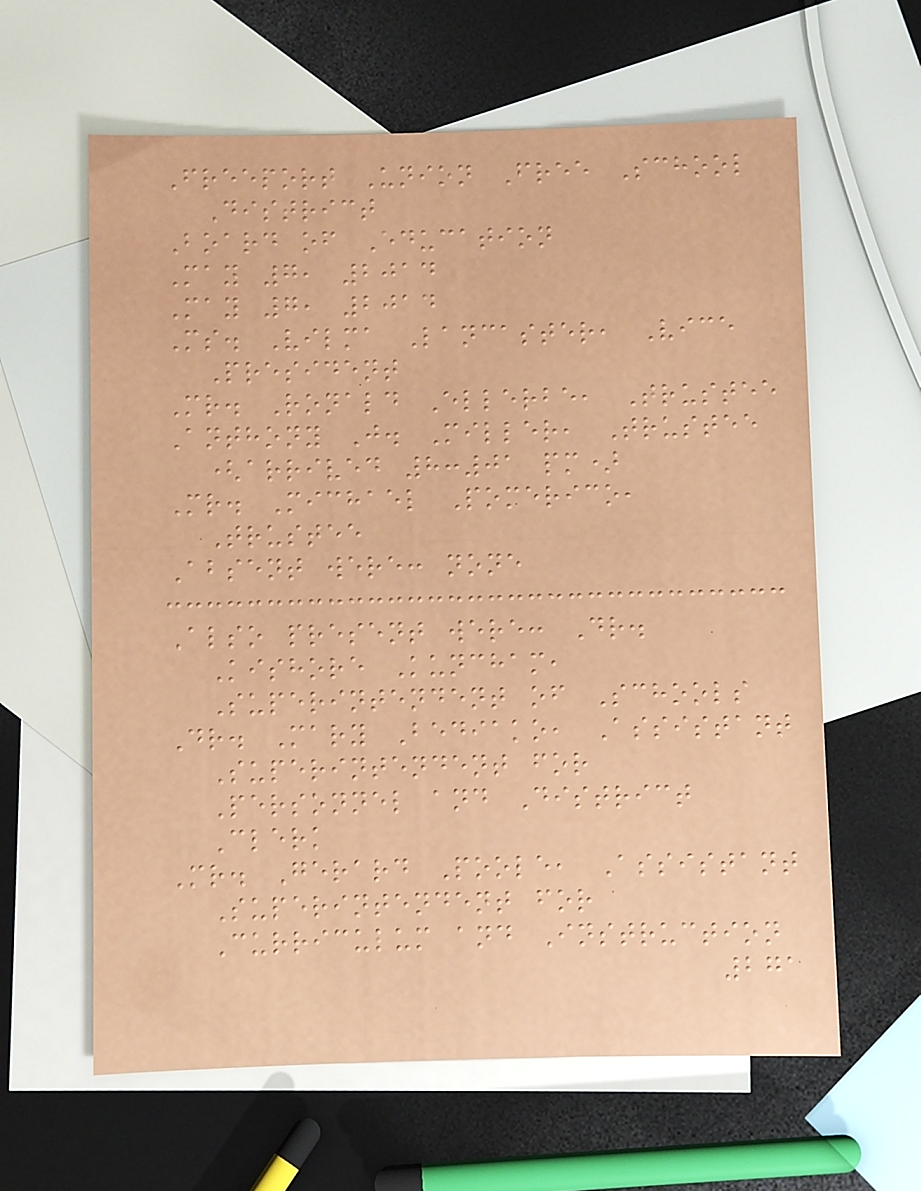Freeport Union Free School
District
Board of Education
May 7, 2014
May 7, 2014
Ms. Vilma Lancaster, Vice
President
Mr. Ronald Ellerbe, Trustee
Anthony J. Miller, Trustee
(arrived 8:01 pm)
Mr. Michael Pomerico,
Trustee
Absent were: none
Also present were: Dr.
Kishore Kuncham,
Superintendent of Schools
Dr. Mary Bediako, Assistant
Superintendent for
Personnel and District
Clerk
Mr. Gerard Poole, Assistant
Superintendent for
Curriculum and Instruction
271
